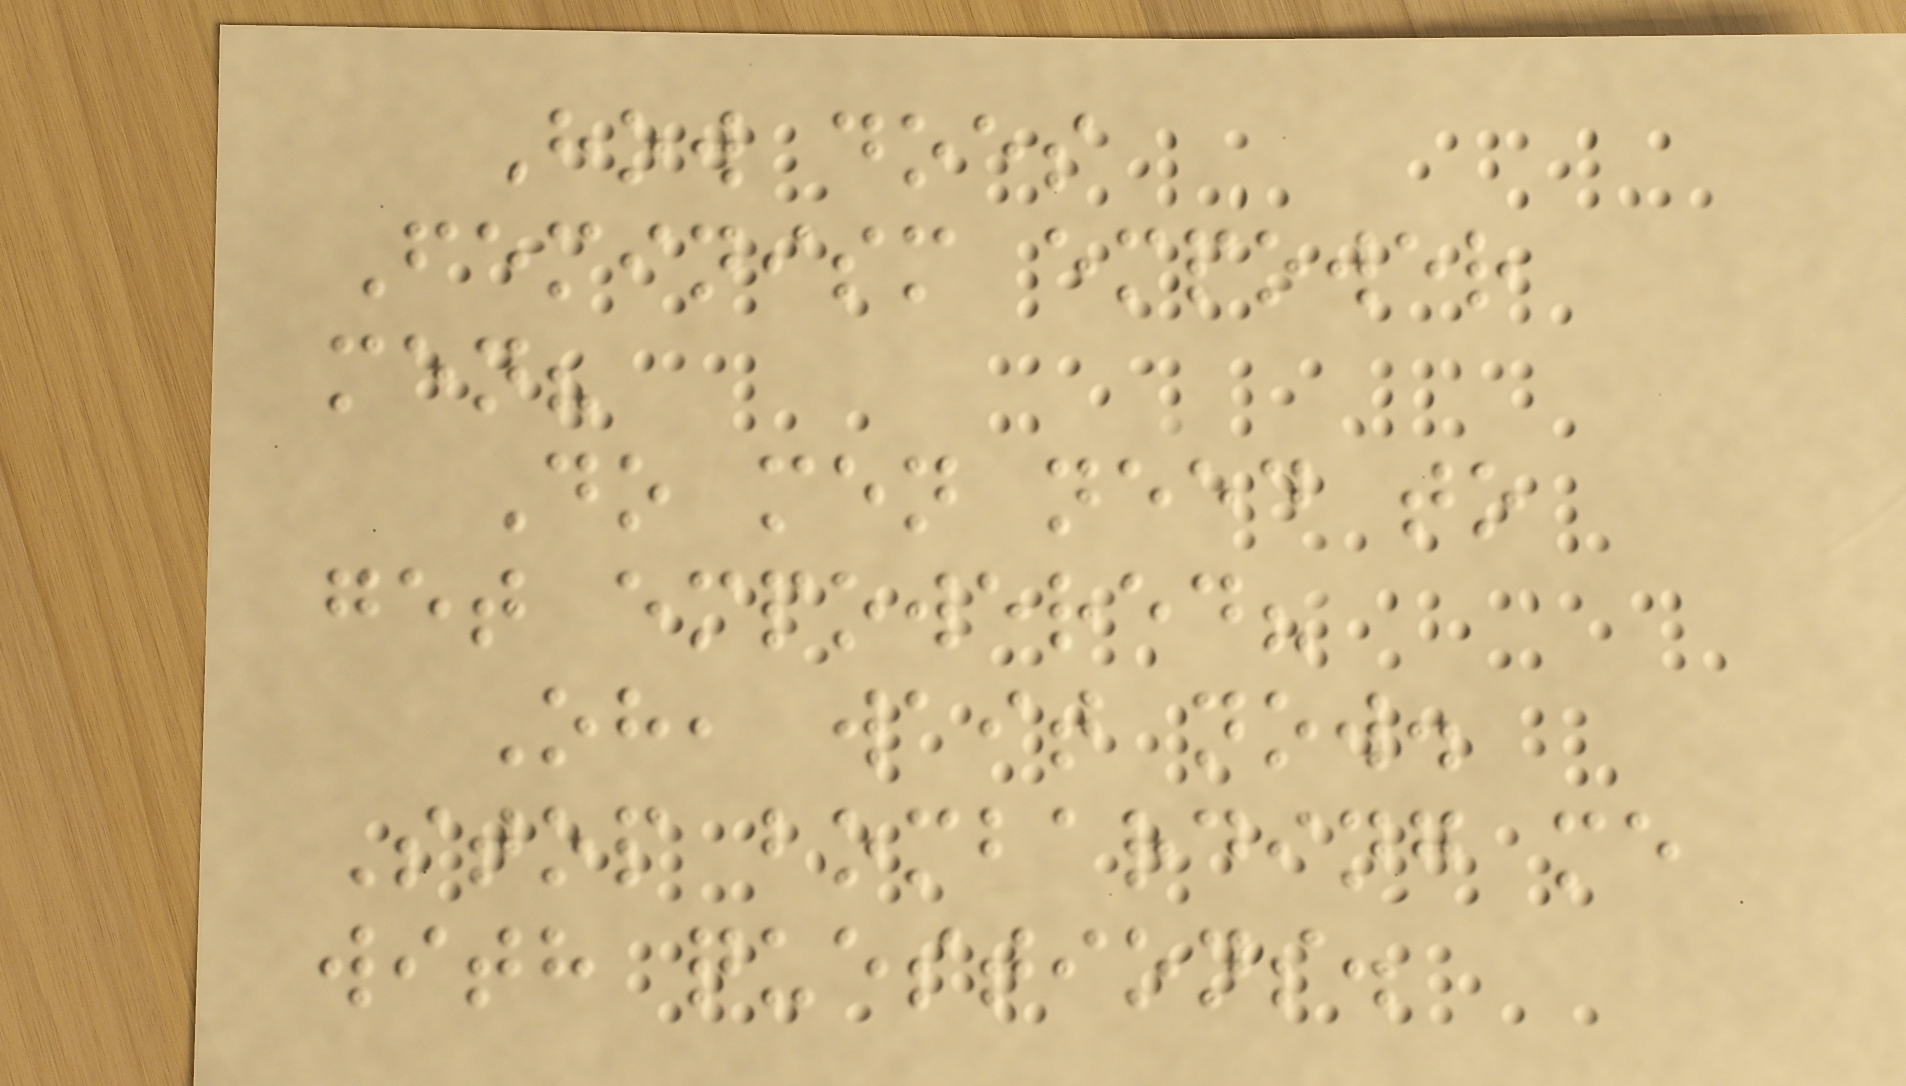How does
Feminism empower
men?
Do men need to
get empowered?
Oh, wait now.
Stop bombarding me
with questions.
